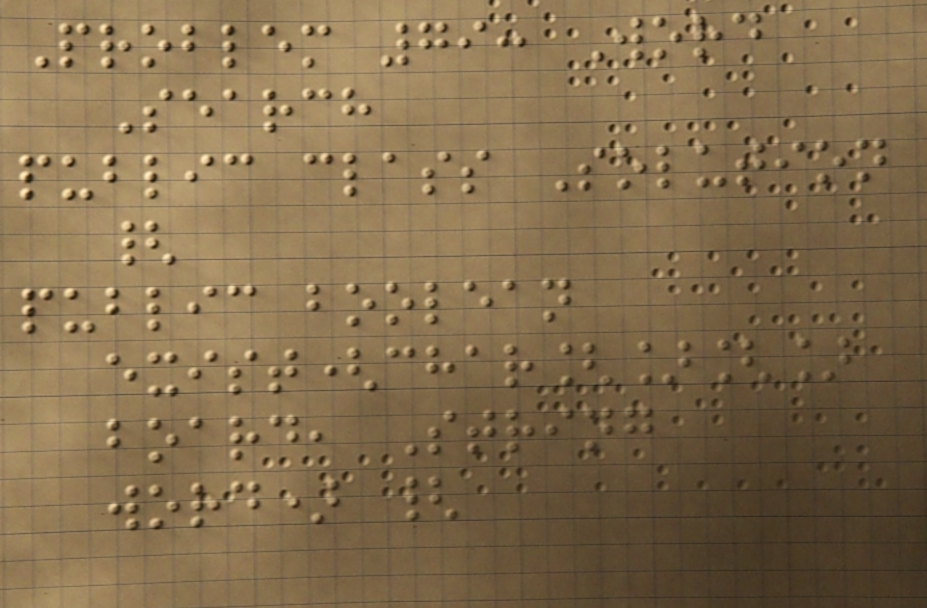Problem 79: Word
Search
public class Solution
{
public boolean
exist(char[][]
board, String
word) {
